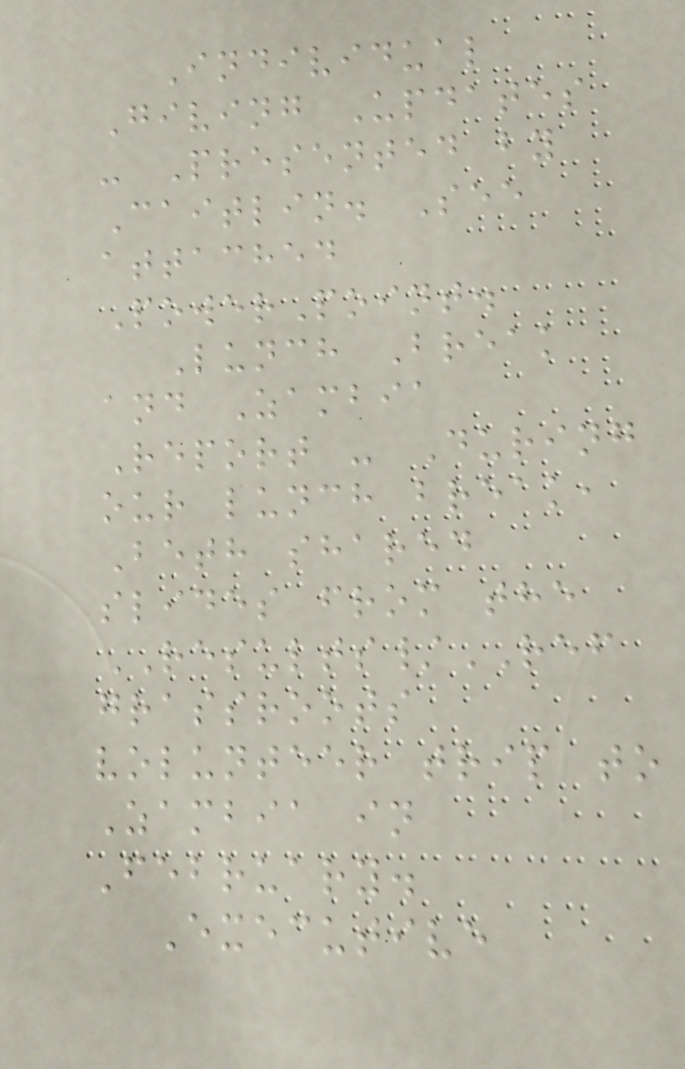Individual
Giving Updates
- Presented by
Caitlin. See
attached
PowerPoint.
Lunch Break
and Zambia
Report - During
our lunch break,
Beth shared
slides from the
RESULTS/REF
grassroots
volunteer trip to
Zambia in
February.
Executive
